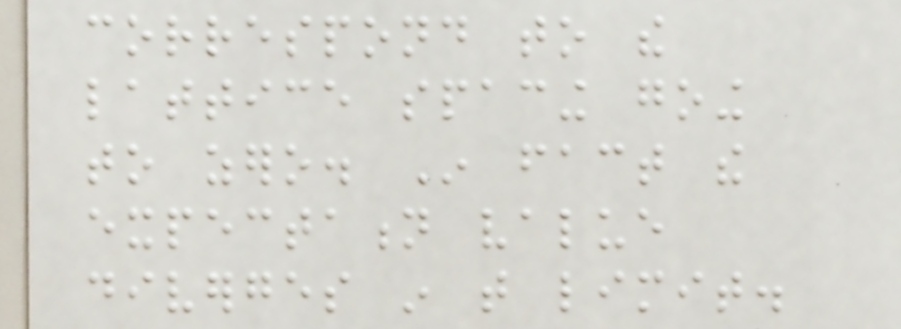correspond to the
lattice spacing going
to zero. In fact the
expectation value
diverges in that limit.
